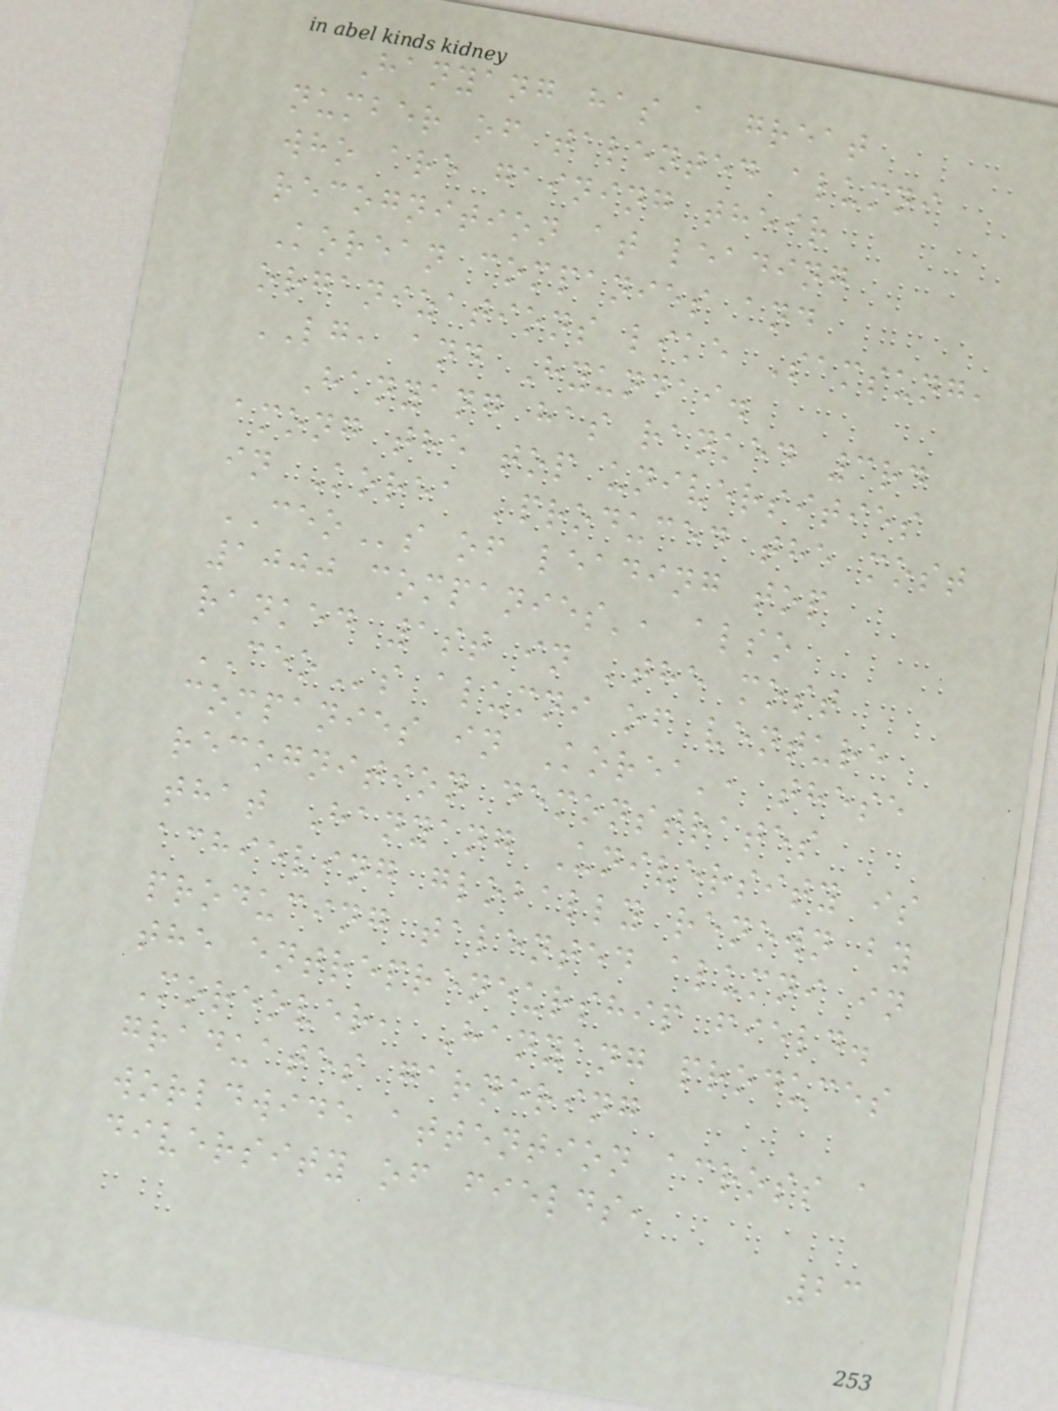Hanyang has a great
number of talented alumni
who are gaining their
recognition at leading
Korean companies and
organizations like Samsung,
LG, and Hyundai.
Hanyang has ranked 3rd
among the top universities
in Korea 'produced the most
CEOs of leading top
1000 companies', also
ranked 1st in 'the most
CEOs alumni of venture
companies in Korea', these
recognition demonstrates
that Hanyang University is
achieving globally renown by
producing talented alumni in
the entrepreneurship field.
Moreover, Hanyang produces
graduates garnering
worldwide attention across a
diversity of fields,
23
